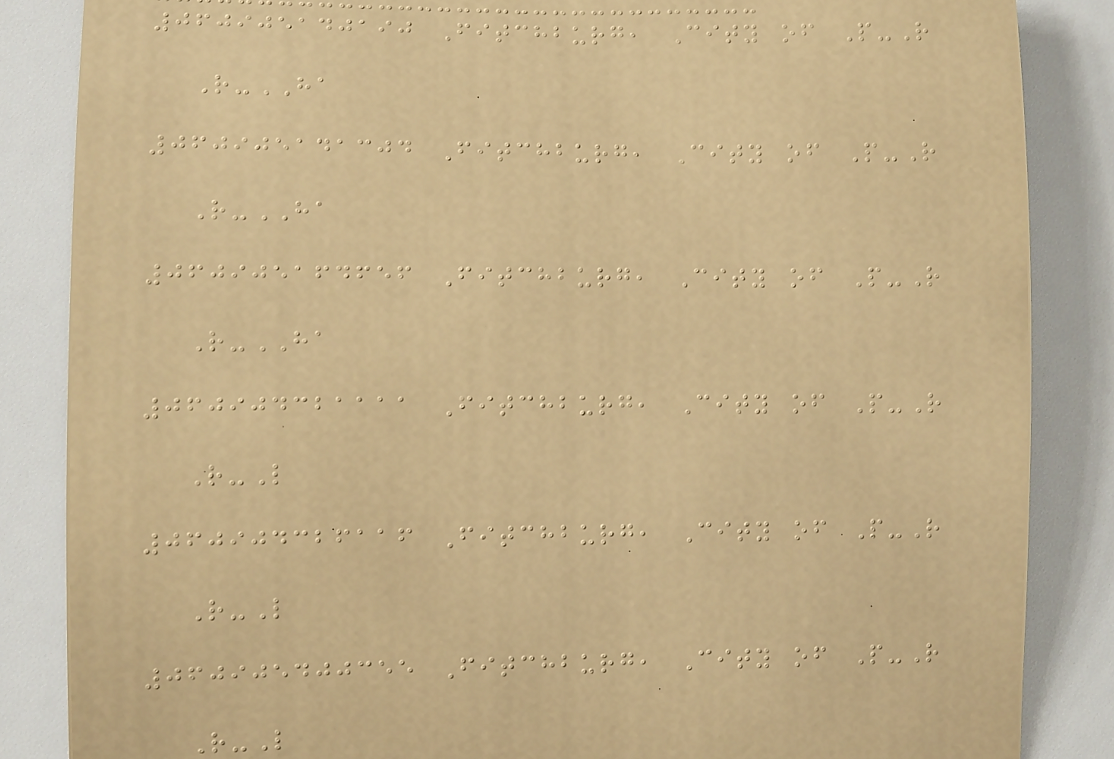060905140190 Fitchburg, City of P-R
R-HA
060905141304 Fitchburg, City of P-R
R-HA
060905164656 Fitchburg, City of P-R
R-HA
060904321111 Fitchburg, City of P-R
R-L
060904326116 Fitchburg, City of P-R
R-L
060905400355 Fitchburg, City of P-R
R-L
